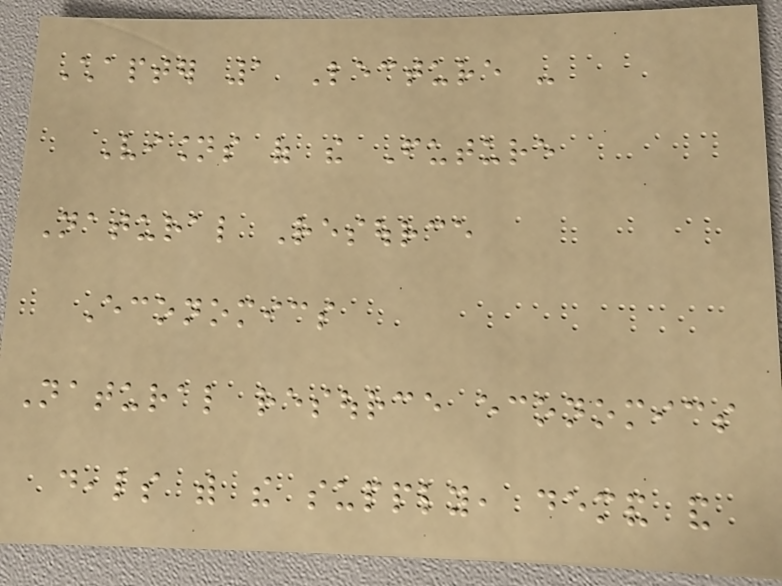Chapter 1 Lecture -
Visions of the Future
Natural Resource
Economics
Natural resource economics
deals with the supply, demand and
